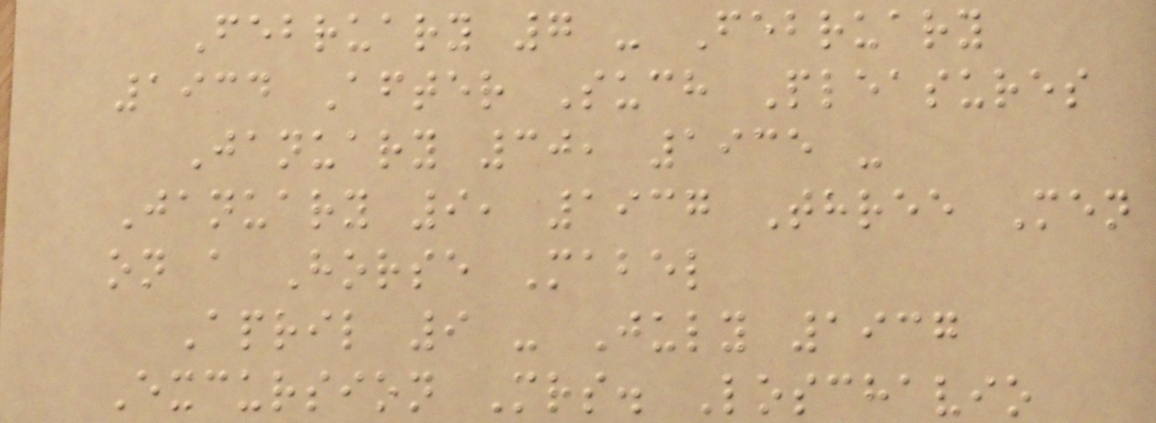February 7 - February
1934 After Such Pleasures
January 30, 1935 -
January 9, 1937 Three Men
on a Horse Mabel
April 9 - July 1937
Excursion Mrs. Loschavio
